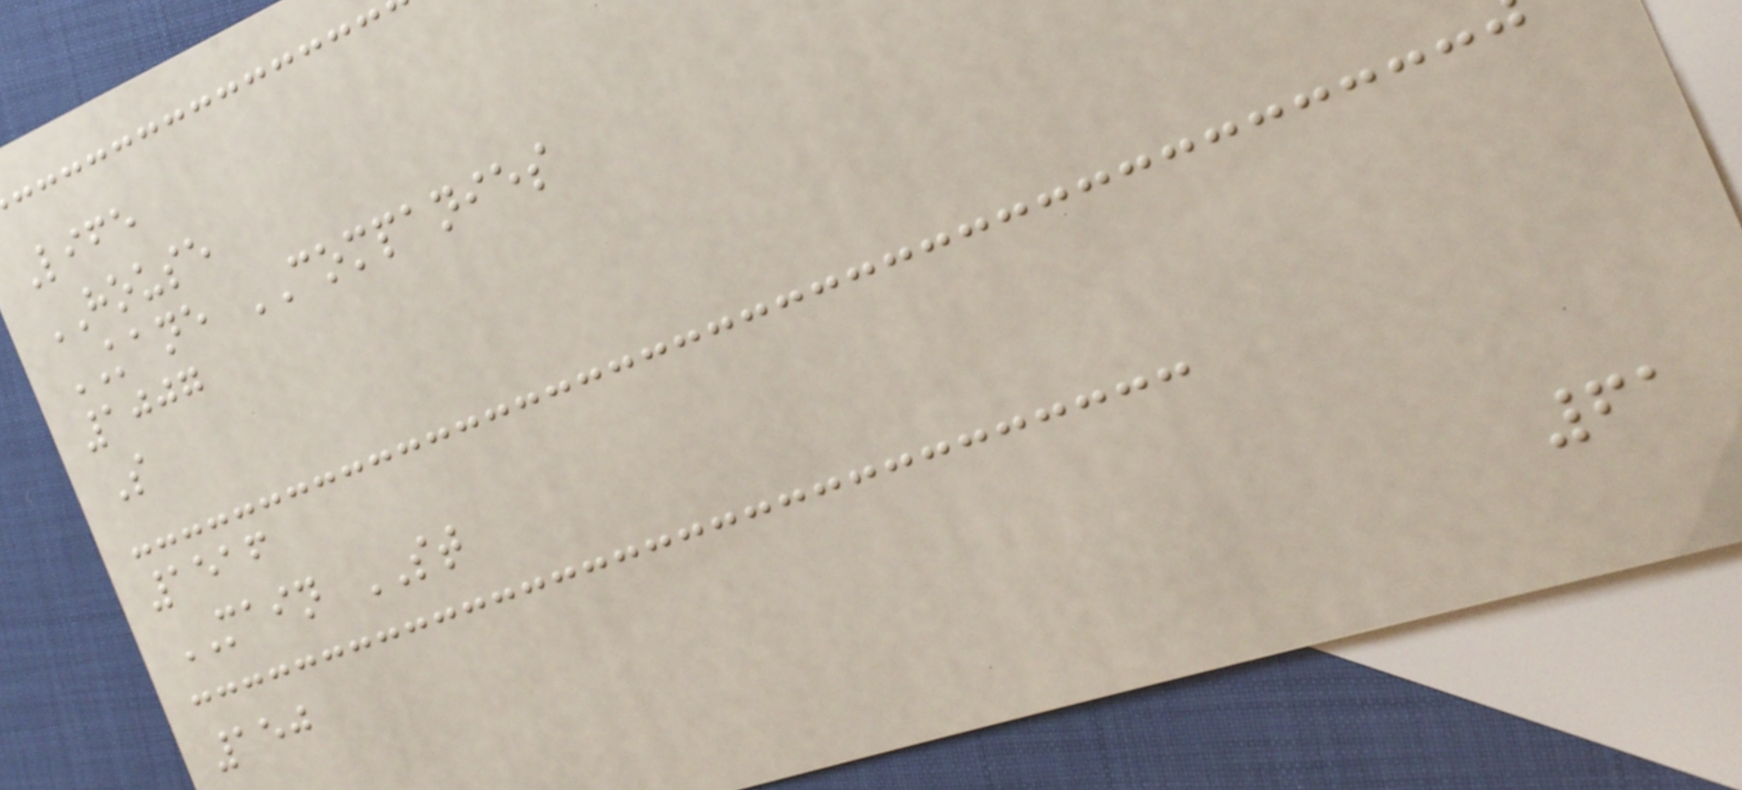Life
HOUSE
KANE COMPANIES
1007
S
1516
MAIN ST
150
61
